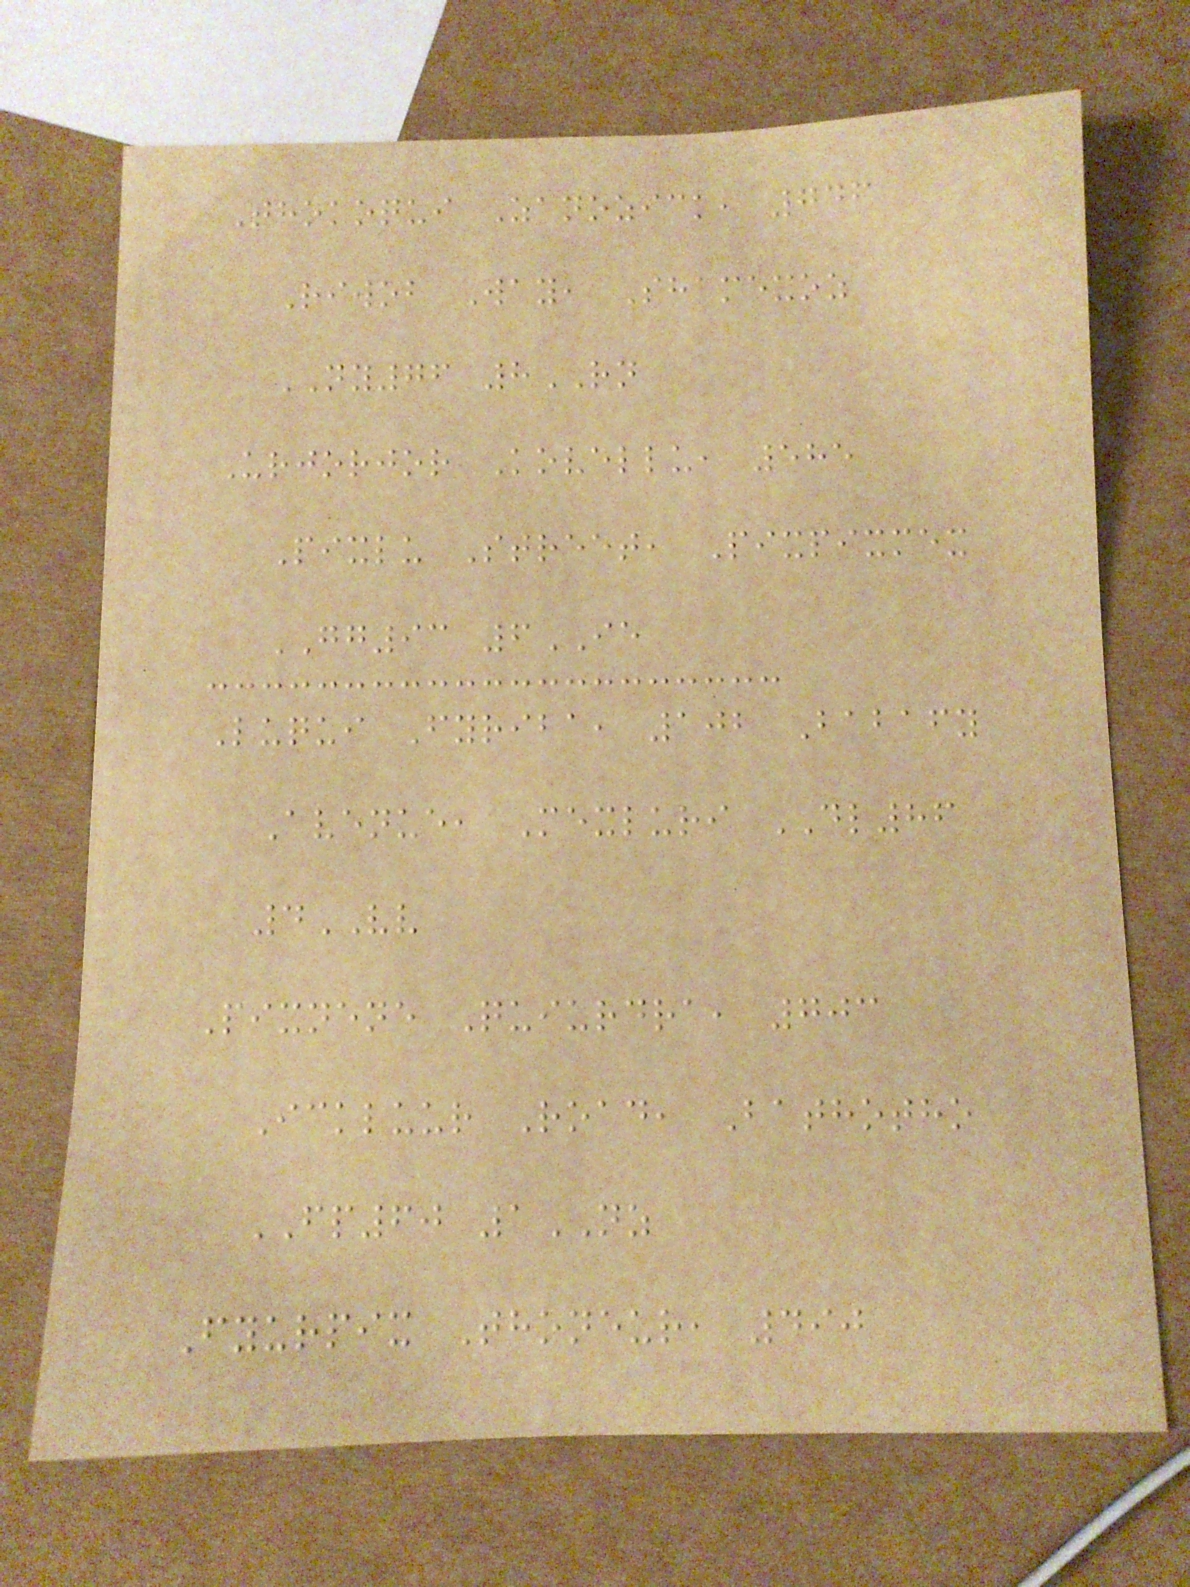Thokoqui Zanozick, 746
Riwob Way, Shamexoz
NY76 8RN
Urjorjor Kovellu, 585
Pixlu Street, Pixpixmex
GG93 6IE
Luqui Fyriba, 102 Babafy
Avenue, Mexluri DL86
4VV
Pixnene Quiurdra, 703
Ickluur Road, Bathotho
FP60 1NZ
Fyurpix Thoneur, 490
